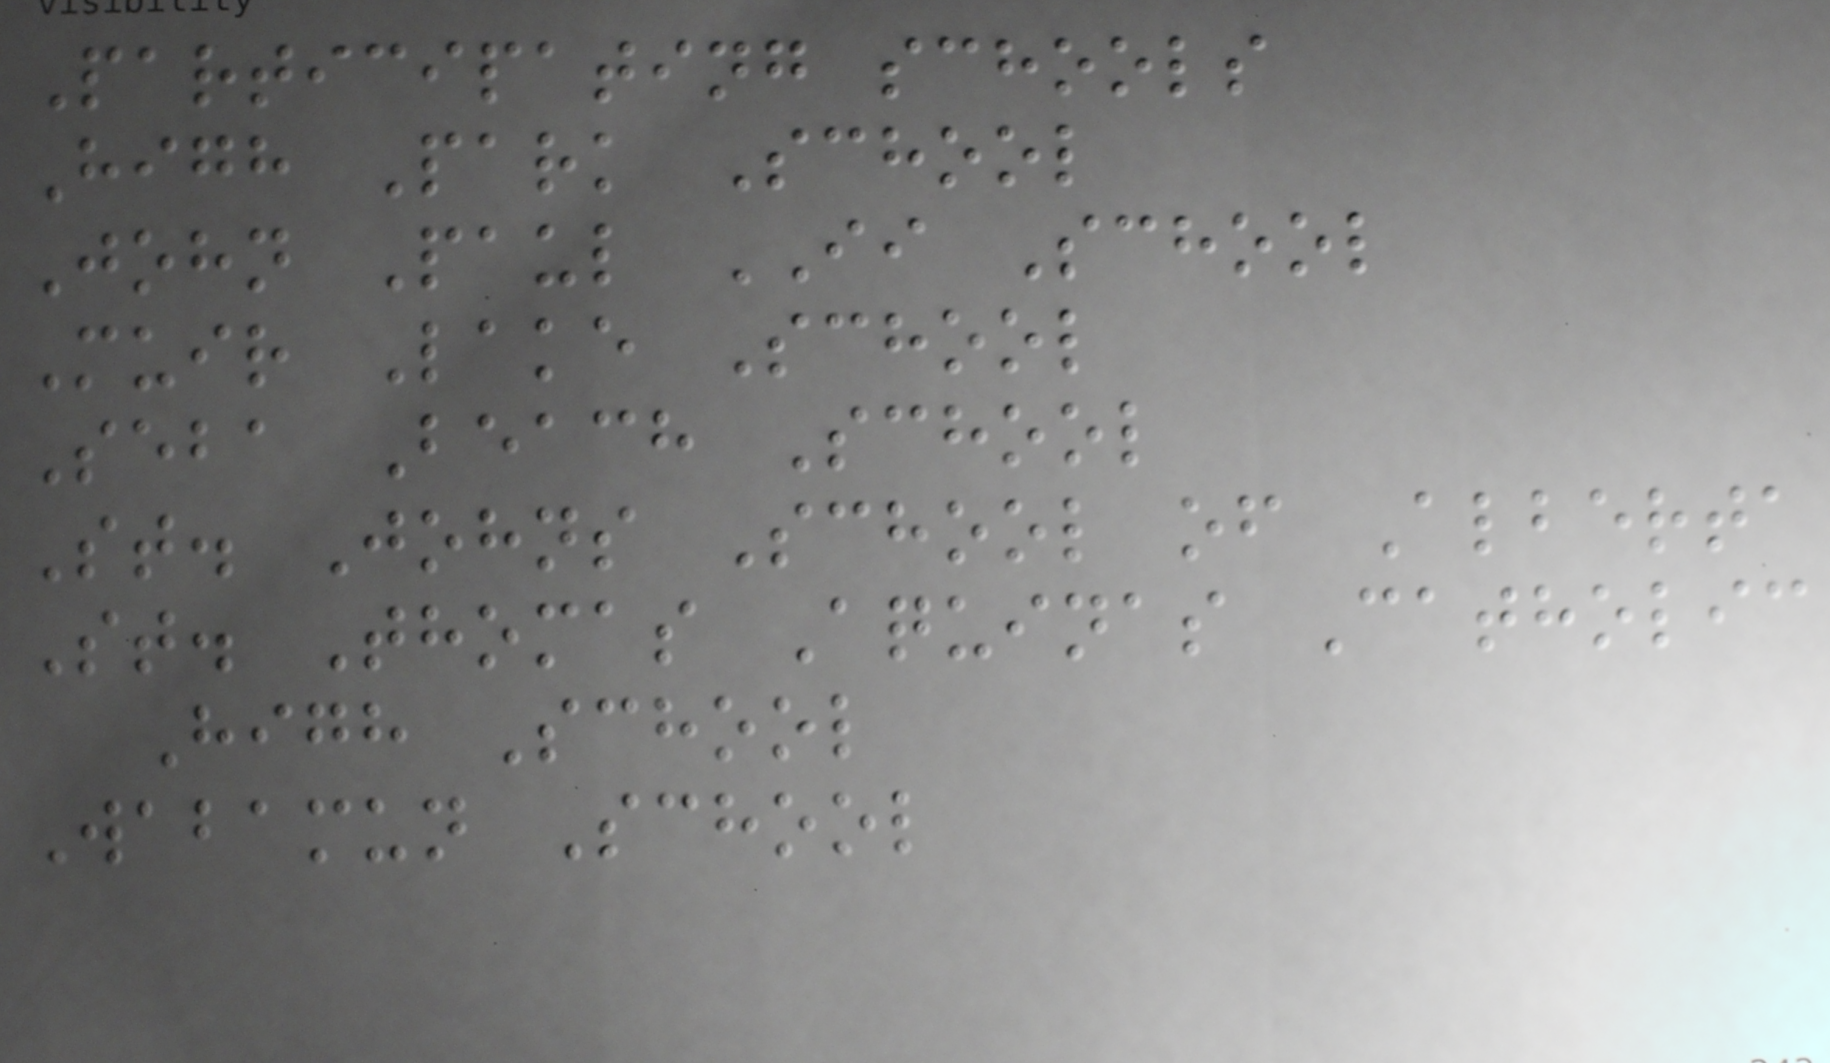Participating schools
High Park School
John Paul II School
Muir Lake School
Seba Beach School
St. Johns School of Alberta
St. Thomas Aquinas Catholic
High School
Wabamun School
